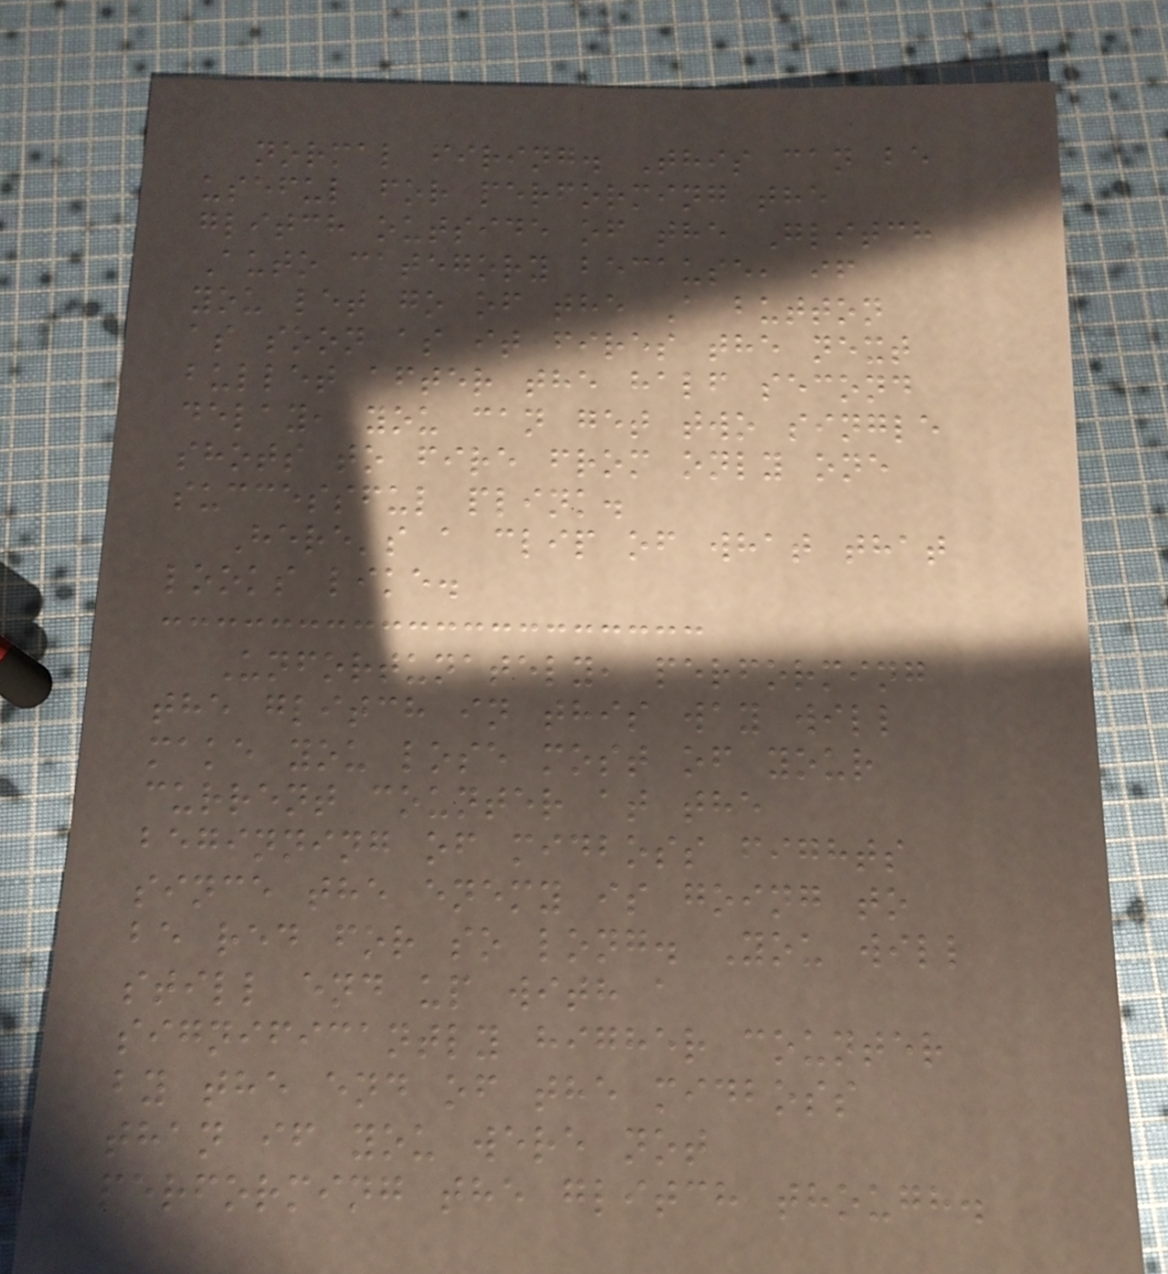normal firing. This can be
useful for performing the
glitch outside of the Glitch
Auto category because, if
you let go of the A button
as soon as it fires the next
bullet after the half second
delay, you can get two single
shots to fire from only one
successful plink.
Here's a clip of what that
looks like.
Unfortunately, performing
the glitch in this way will
make you lose most of your
current counter at the
beginning of midboss fights
since the enemy is going to
be red for so long. You will
still end up with a
significantly higher counter
by the end of the midboss
than if you were not
performing the glitch though.
